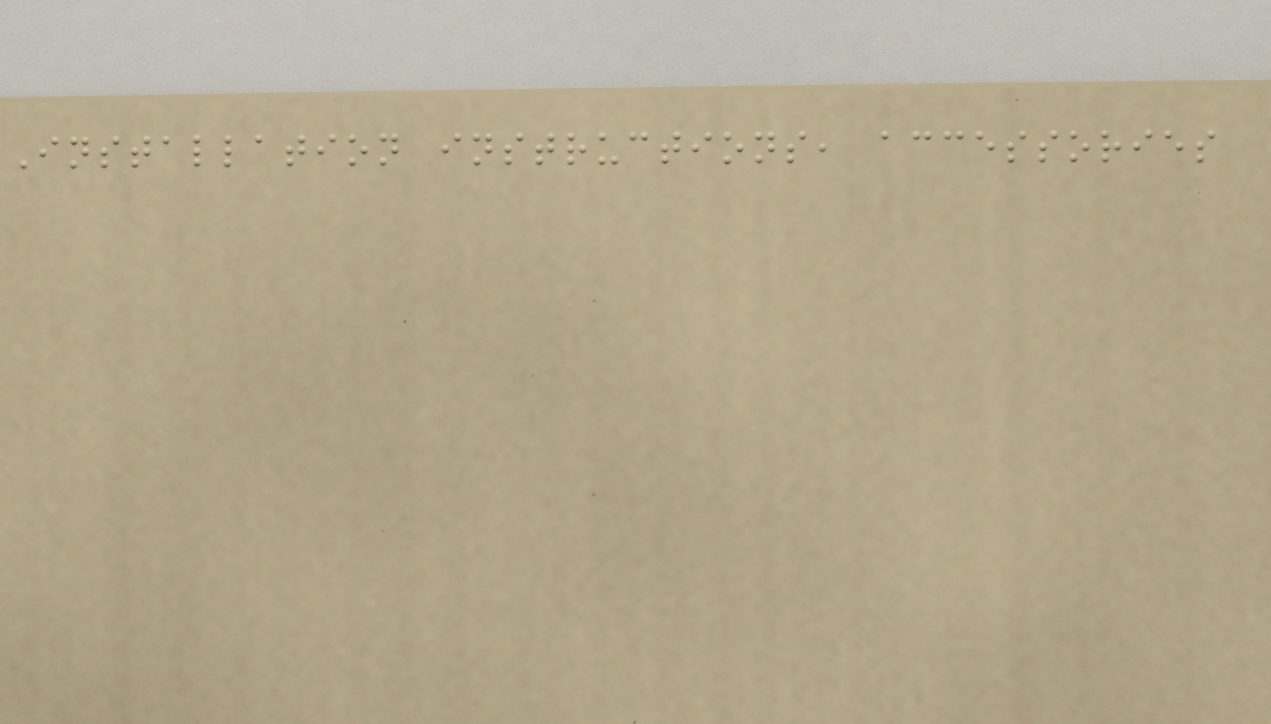Installation instructions, accessories
